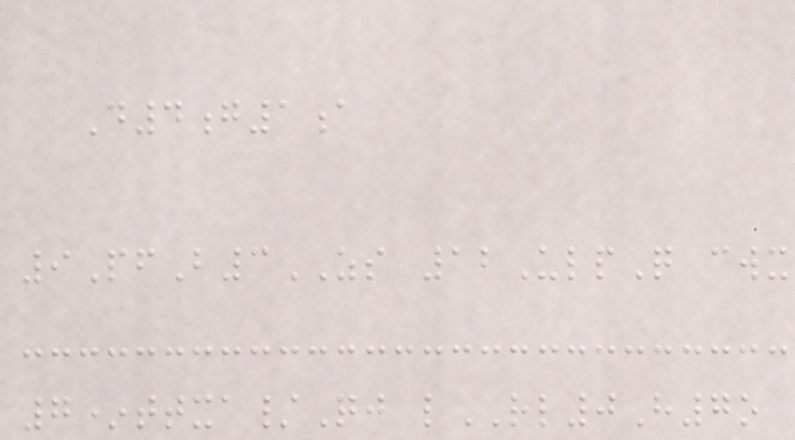D4g1a
9PfB3ZS 12UlpQ cwx
7*ttxa/Qj lRL0H7o
